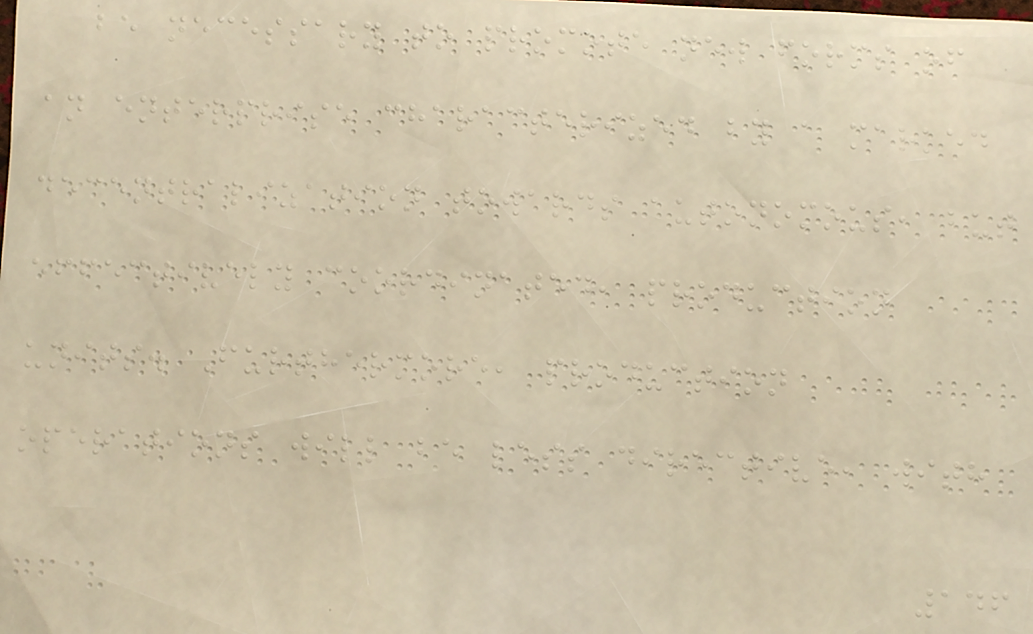be necessary to promote new forms of
an enterprise characterized by a marked
decentralization towards autonomous, but
effectively coordinated, production
units. Furthermore, production
operations will be less directive, with
146
